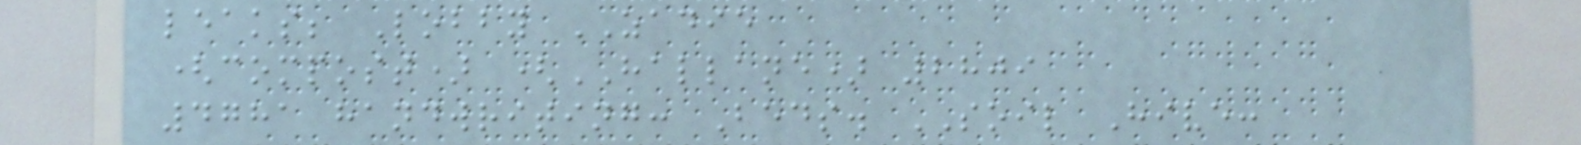leaks; Lobby ZADIE
(compost) (HALLANE) 2809
4781 handwriting: Beds. SOIL Hive:
